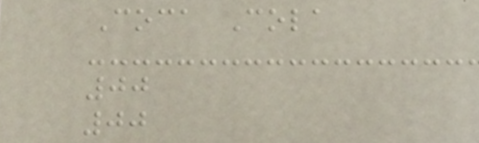Coca Cola
00
00
